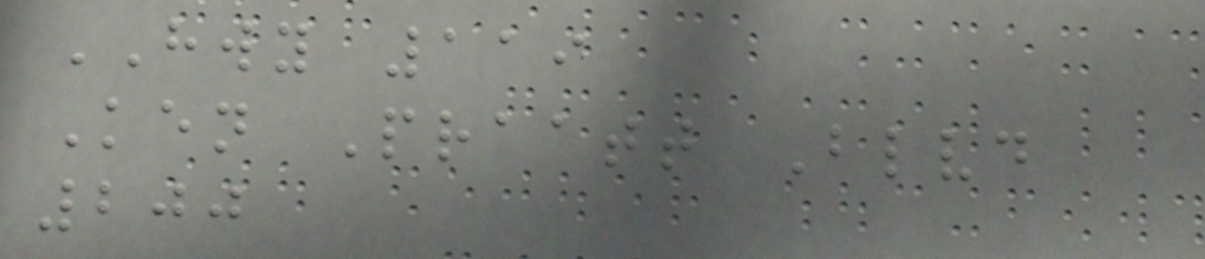HWY 119
Ken Praatt Blvd
200
